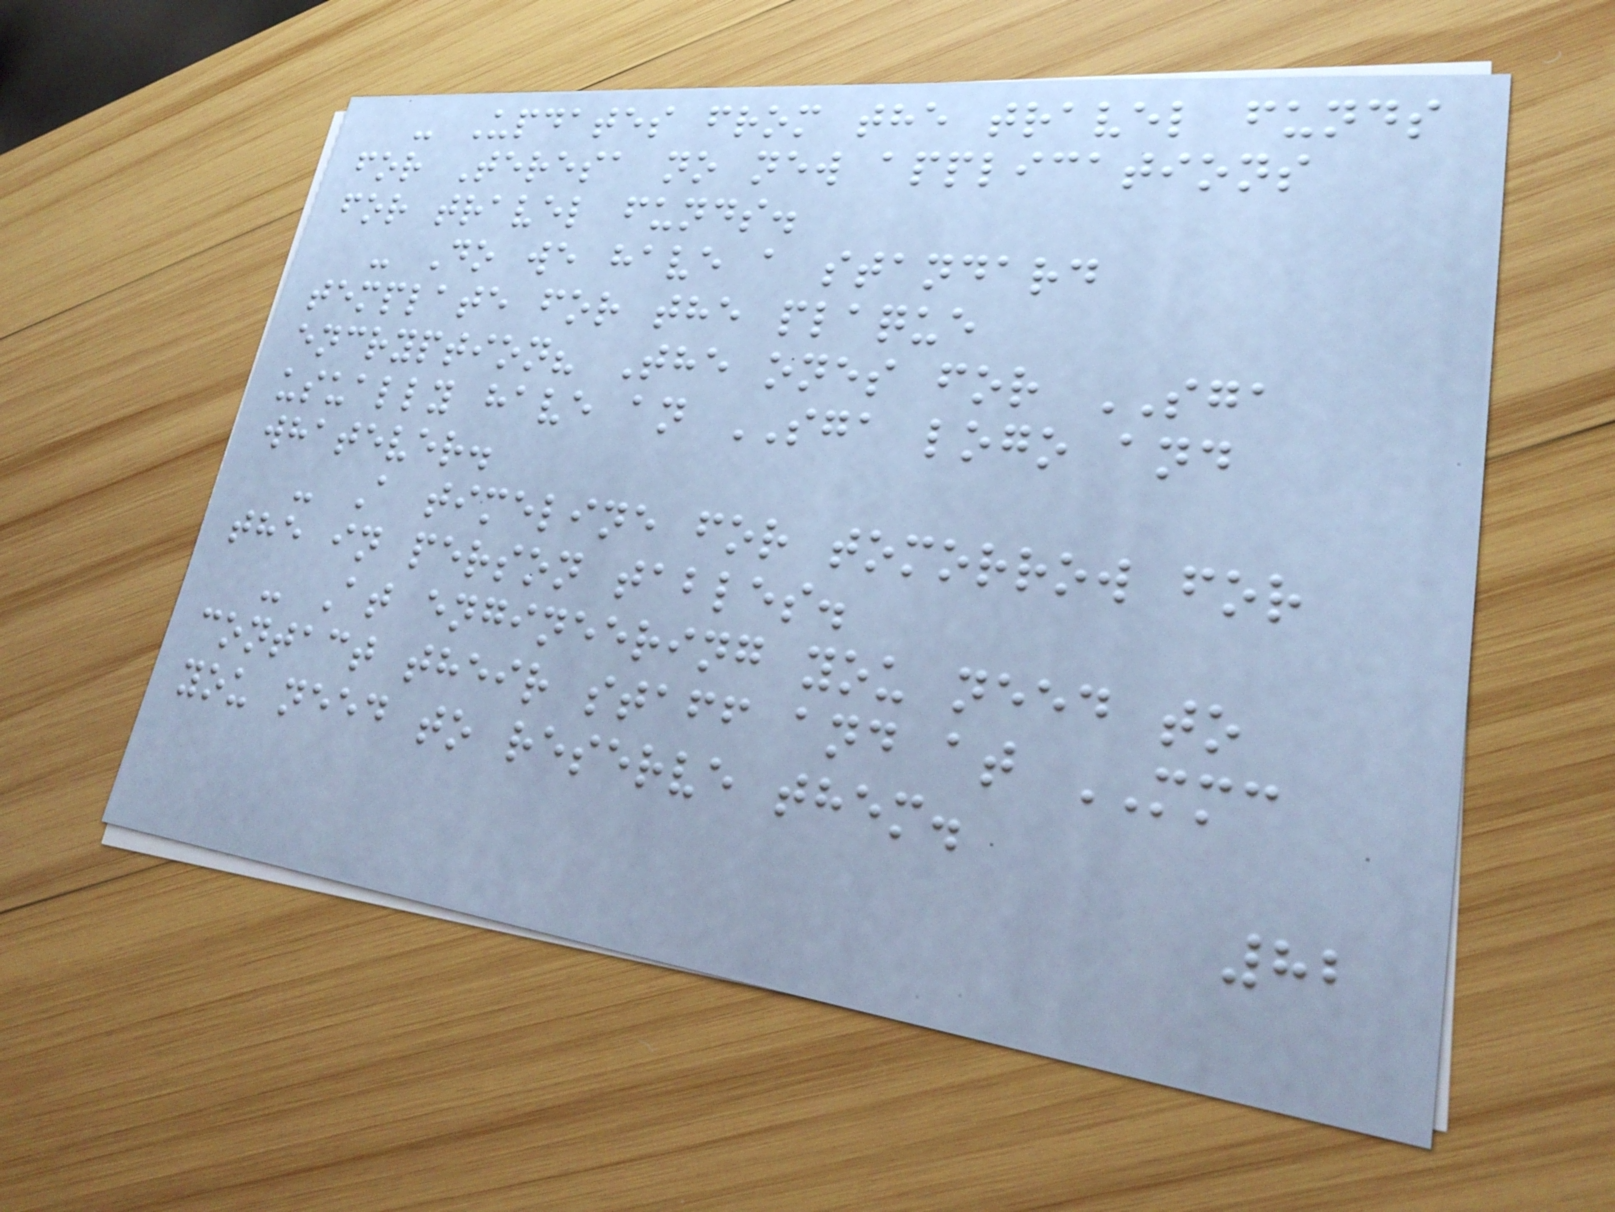- Updates from the travel funds
for Teresa no new applications
for travel funds.
- Do we have a standard
template for the plaque
encryption? The ones for SGA
usually have an SGA logo and
whatever.
- A timeline for tomorrow for
the in person tables.
- At engineering you need to
contact their staff and at MMC
you need to reserve them.
82
